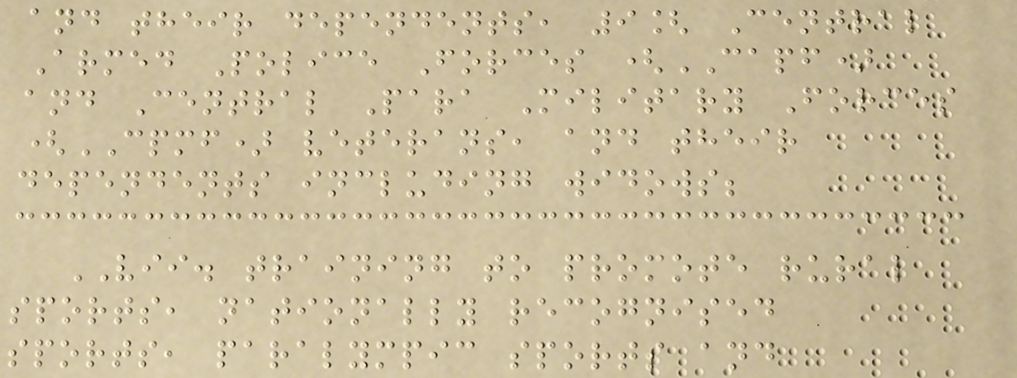and their dependents, 9[ Central
Armed Police Forces (CAPF)
and Central Para Military Forces
(CPMF) veterans, and their
dependents including widows;
VII. training to promote rural
sports, nationally recognised
sports, paralympic sports and
